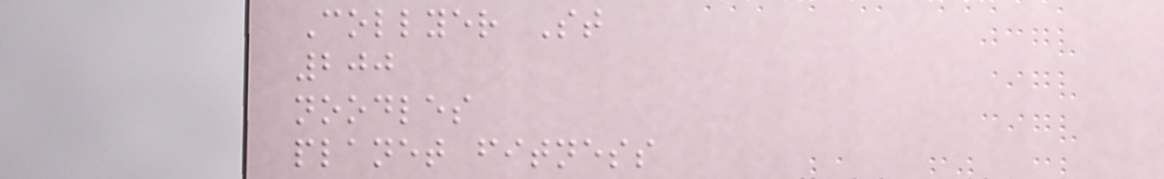Collyer St
200
noodles
planet fitness
